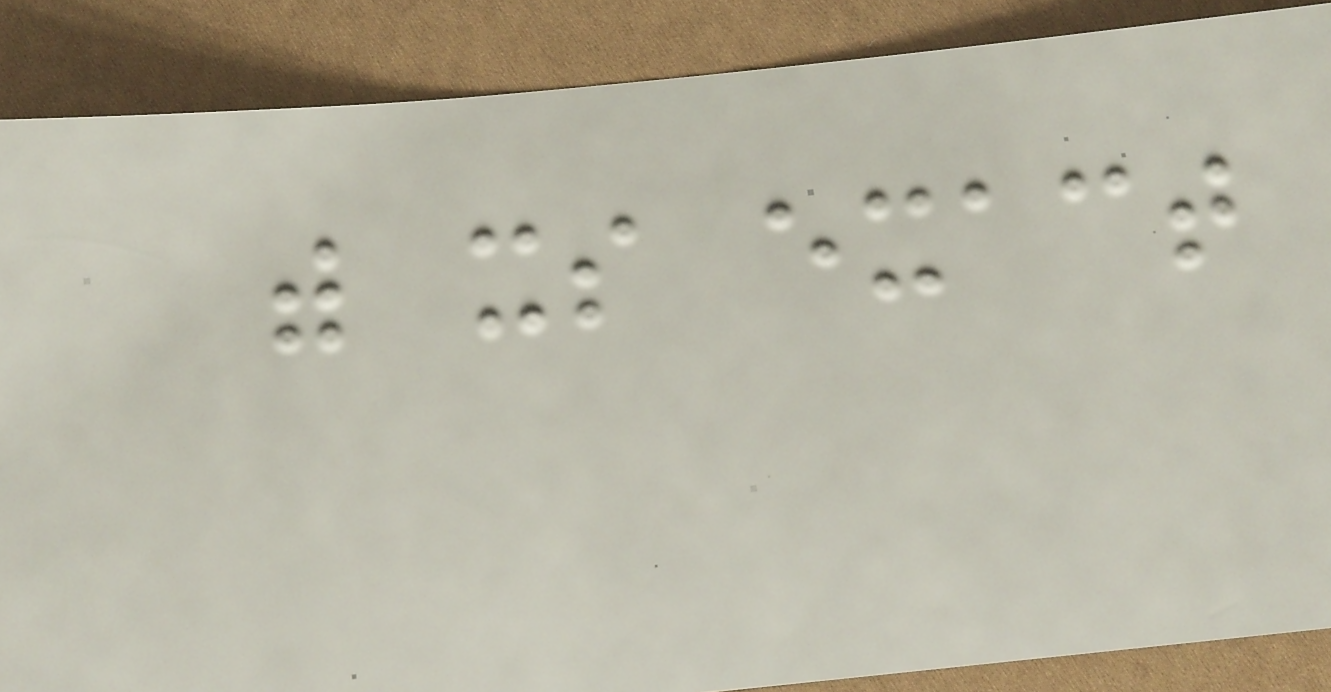with its exact
